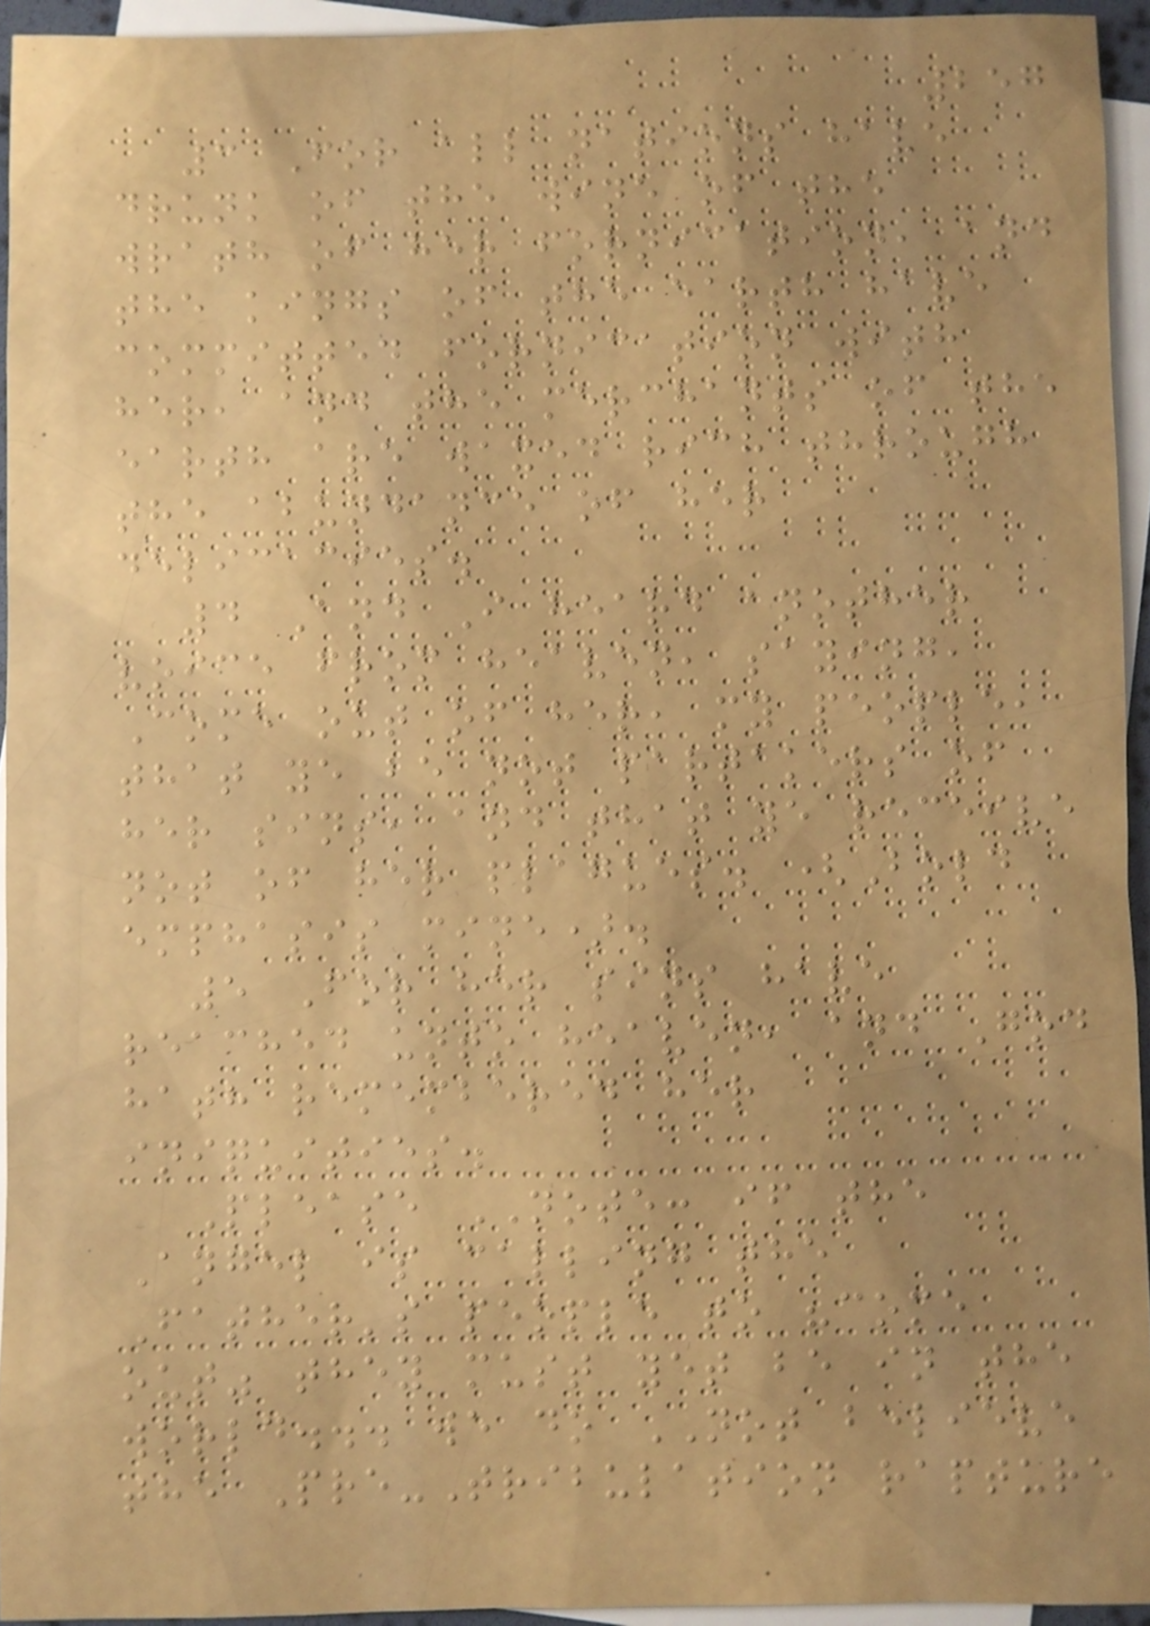257
3 For all nations have
drunk of the wine of the
wrath of her fornication, and
the kings of the earth have
committed fornication with
her, and the merchants of the
earth are waxed rich through
the abundance of her
delicacies.
4 And I heard another
voice from heaven, saying,
Come out of her, my people,
that ye be not partakers of
her sins, and that ye receive
not of her plagues. (Bold
emphasis mine).
5 For her sins have
reached unto heaven, and God
hath remembered her
iniquities.
Please NOTE: if the
Angel is calling the
Father's people to "come
out" they must yet be in the
world... we do NOT believe
the Pre-Tribulation rapture
